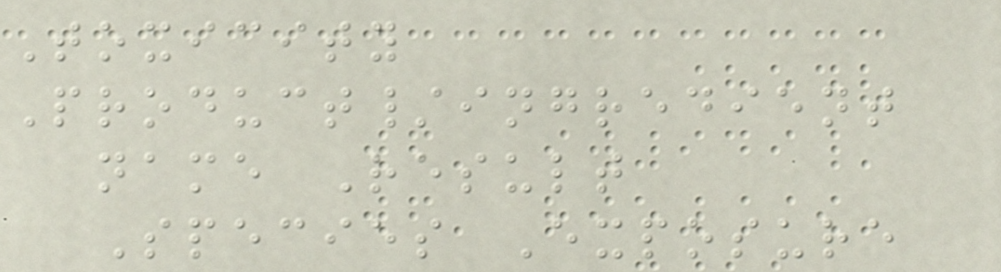Toxicity
Product/ingredient
name Result
Species Exposure
